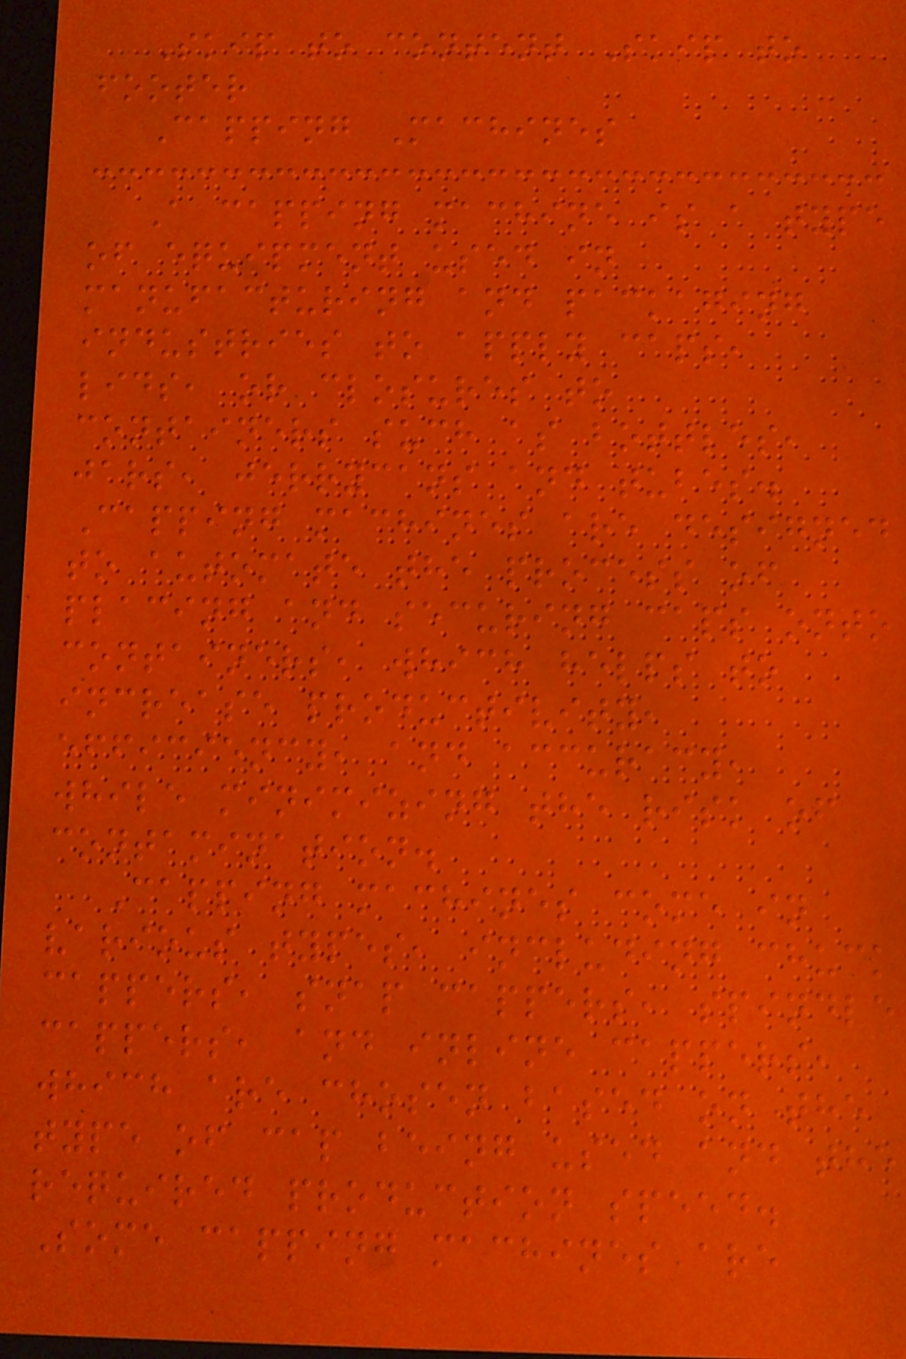Skip to content Skip to
footer
Capping Machines
A capping machine is a type
of equipment used in
manufacturing and packaging
industries to apply caps,
lids, or closures to
containers such as bottles,
jars, jerrycans and tubes.
Capping machines are designed
to automate the process of
placing and securing caps onto
containers, which helps to
increase productivity,
efficiency, and accuracy,
while minimizing the risk of
contamination.
Capping machines come in
various types, including chuck
cappers, snap cappers, spindle
cappers, and inline cappers,
which are chosen based on the
type of cap being used and the
required production speed.
Some capping machines are
